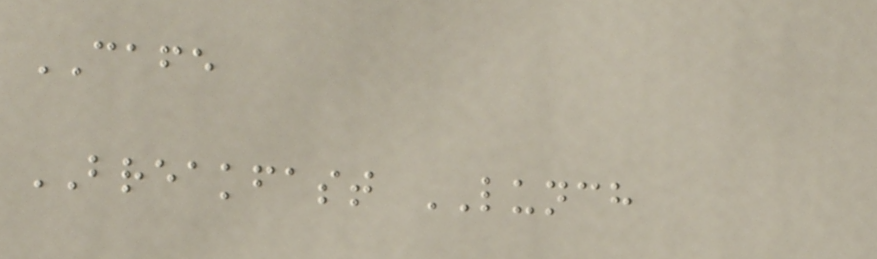CAFE
BREAKFAST LUNCH
